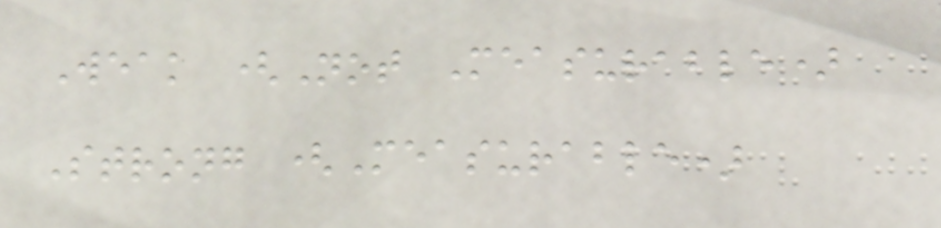Weak (Not Measurable)
Strong (Measurable)
